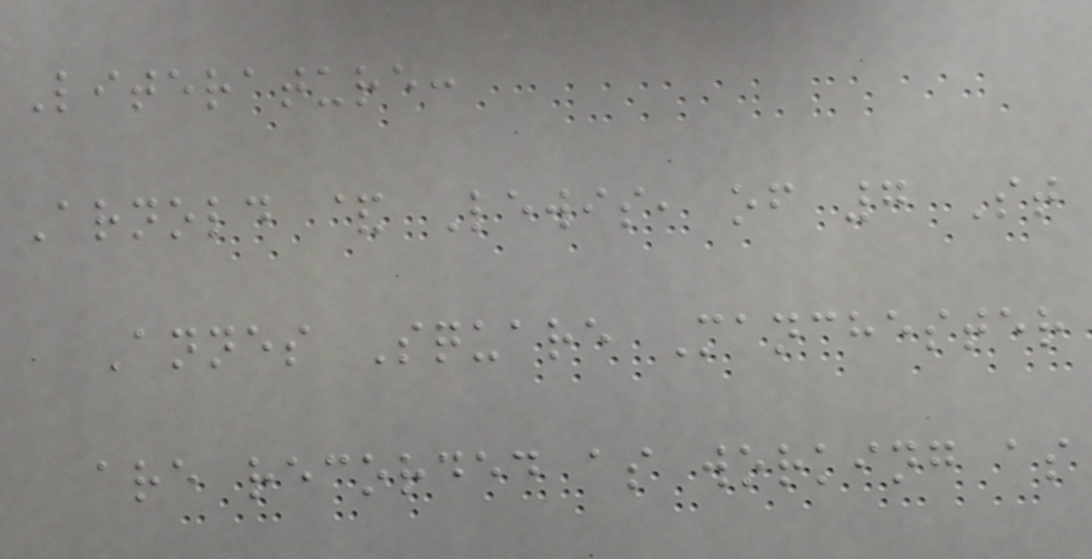Literature:
Arnold & Lewis, of 7 St
Annes Square Manchester
are recorded as working as
